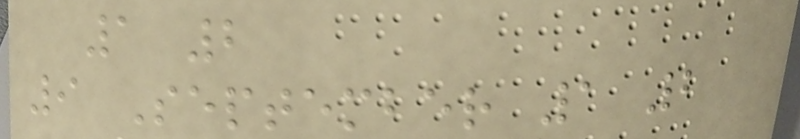1 2
9 September 1 2
